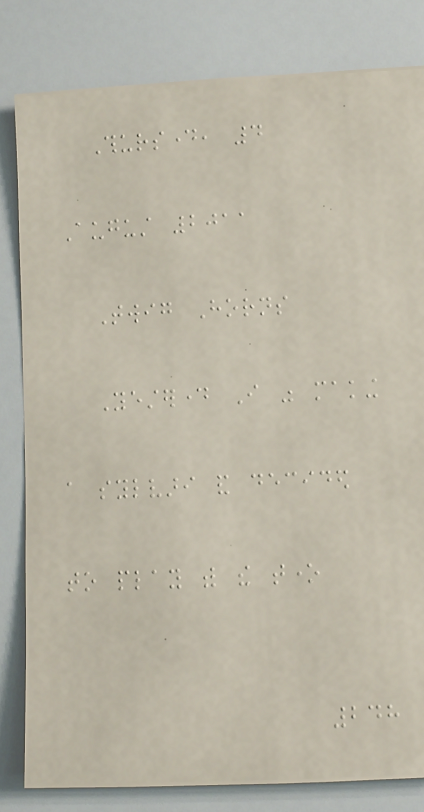Thursday, 4
August 2011
Twig Horns
Yesterday I was making
a sylvari and decided
to play with the tone
248
